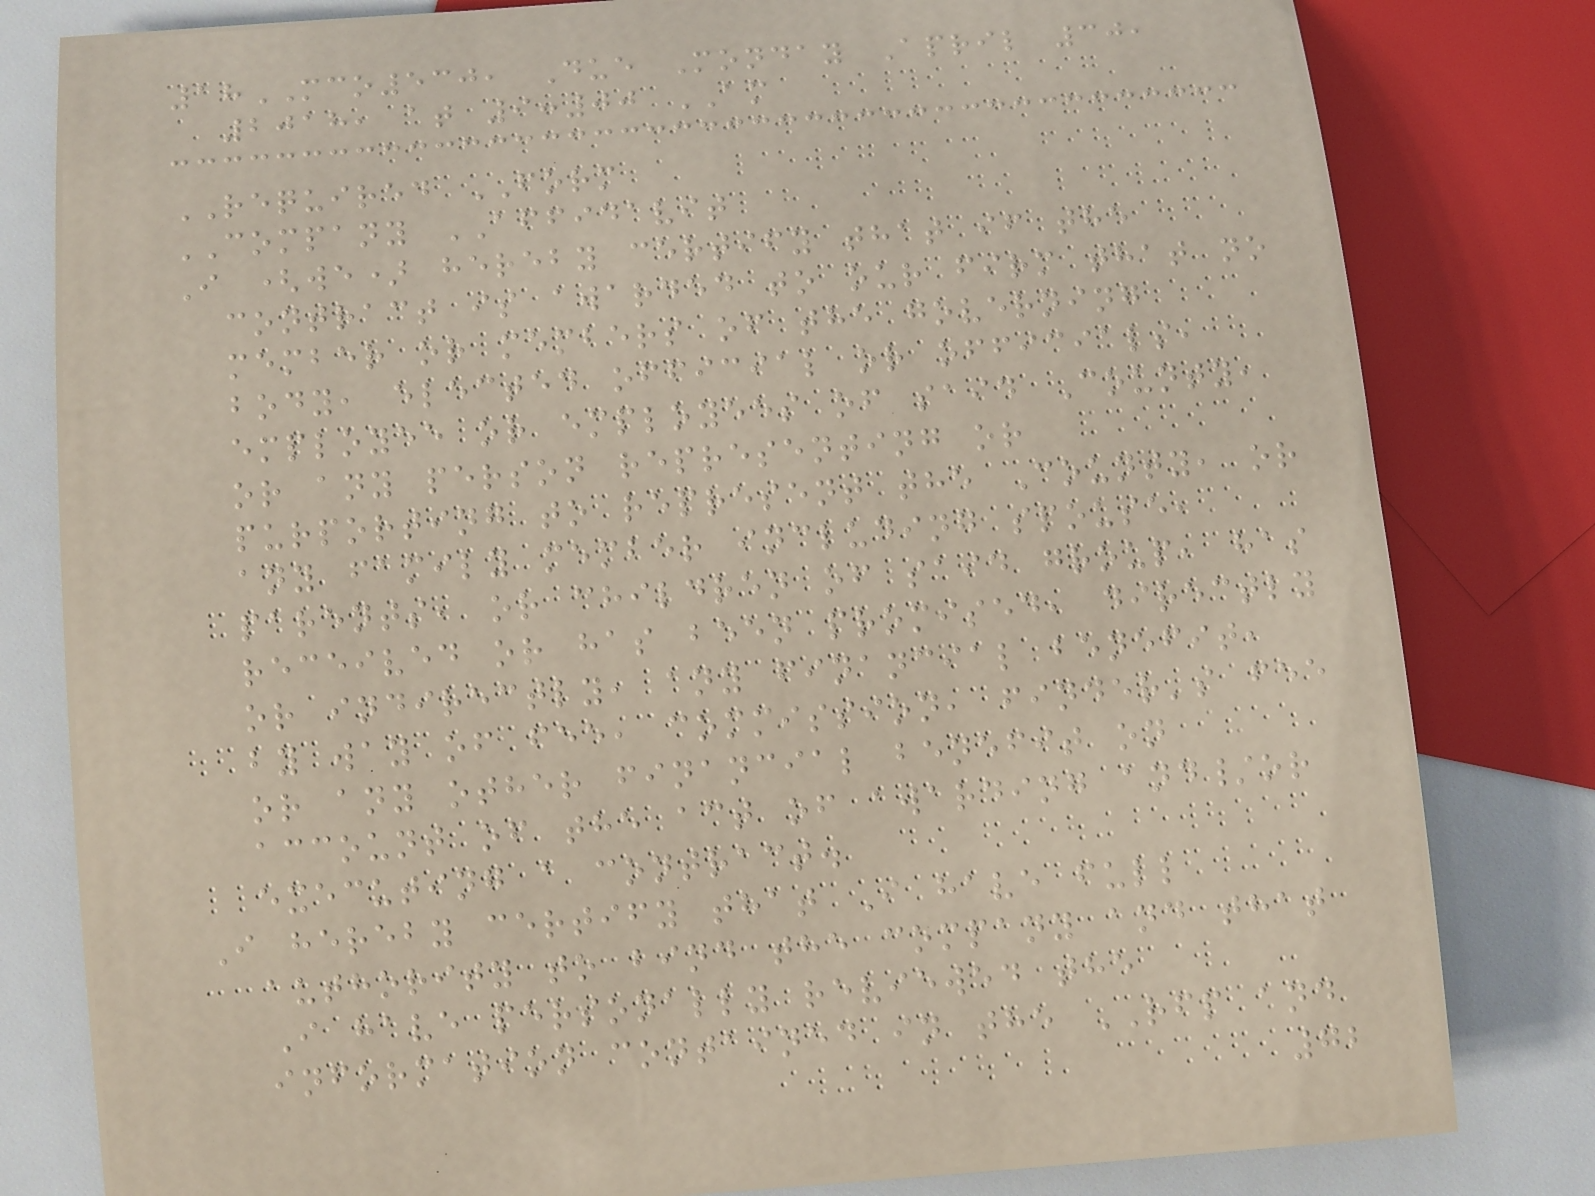18MCO530, Due Monday April 30,
2018, at 9:00 AM
REQUIRED FORM
COMPANY AFFIDAVIT
I (we) hereby certify that if the
contract is awarded to our firm that no
member or members of the governing
body, elected official or officials,
employee or employees of said County,
or any person representing or
purporting to represent the County, or
any family member including spouse,
parents, or children of said group, has
received or has been promised, directly
or indirectly, any financial benefit,
by way of fee, commission, finder's fee
or any other financial benefit on
account of the act of awarding and/or
executing a contract.
I hereby certify that I have full
authority to bind the company and that
I have personally reviewed the
information contained in the RFP and
72
